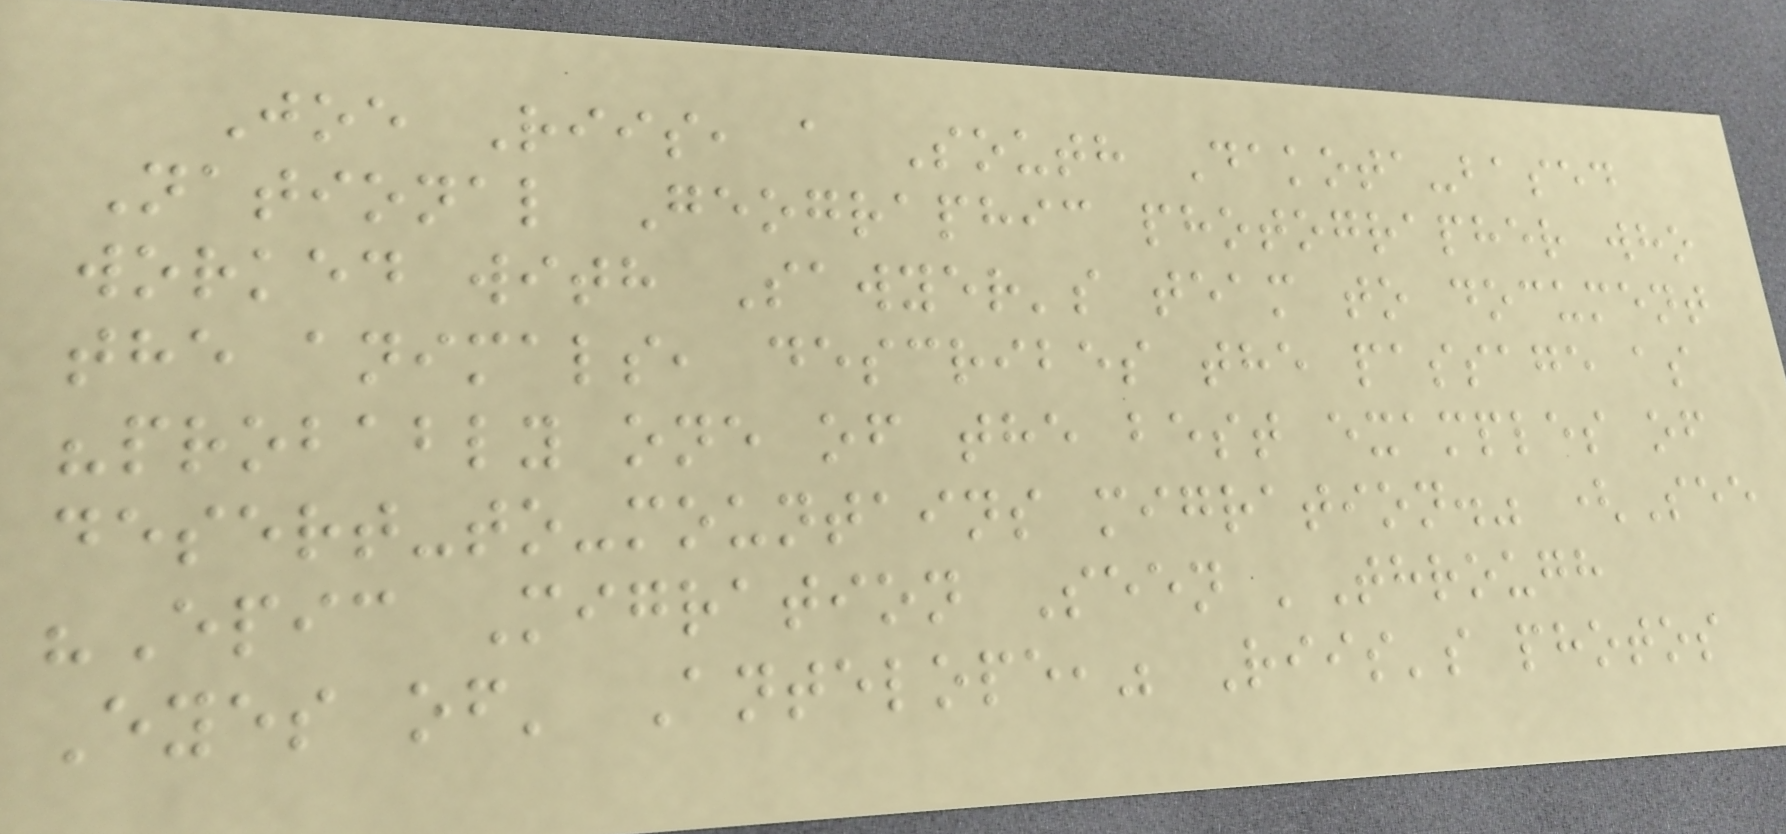Joe Riis, a South Dakota-based
National Geographic photographer who
worked with Sawyer's team to document
the animals, describes the passage as
"probably one of the best examples of
desert-to-mountains migration." (See
"Epic Migration Seen 'Through
Eyes of' Antelope," Riis's photos
